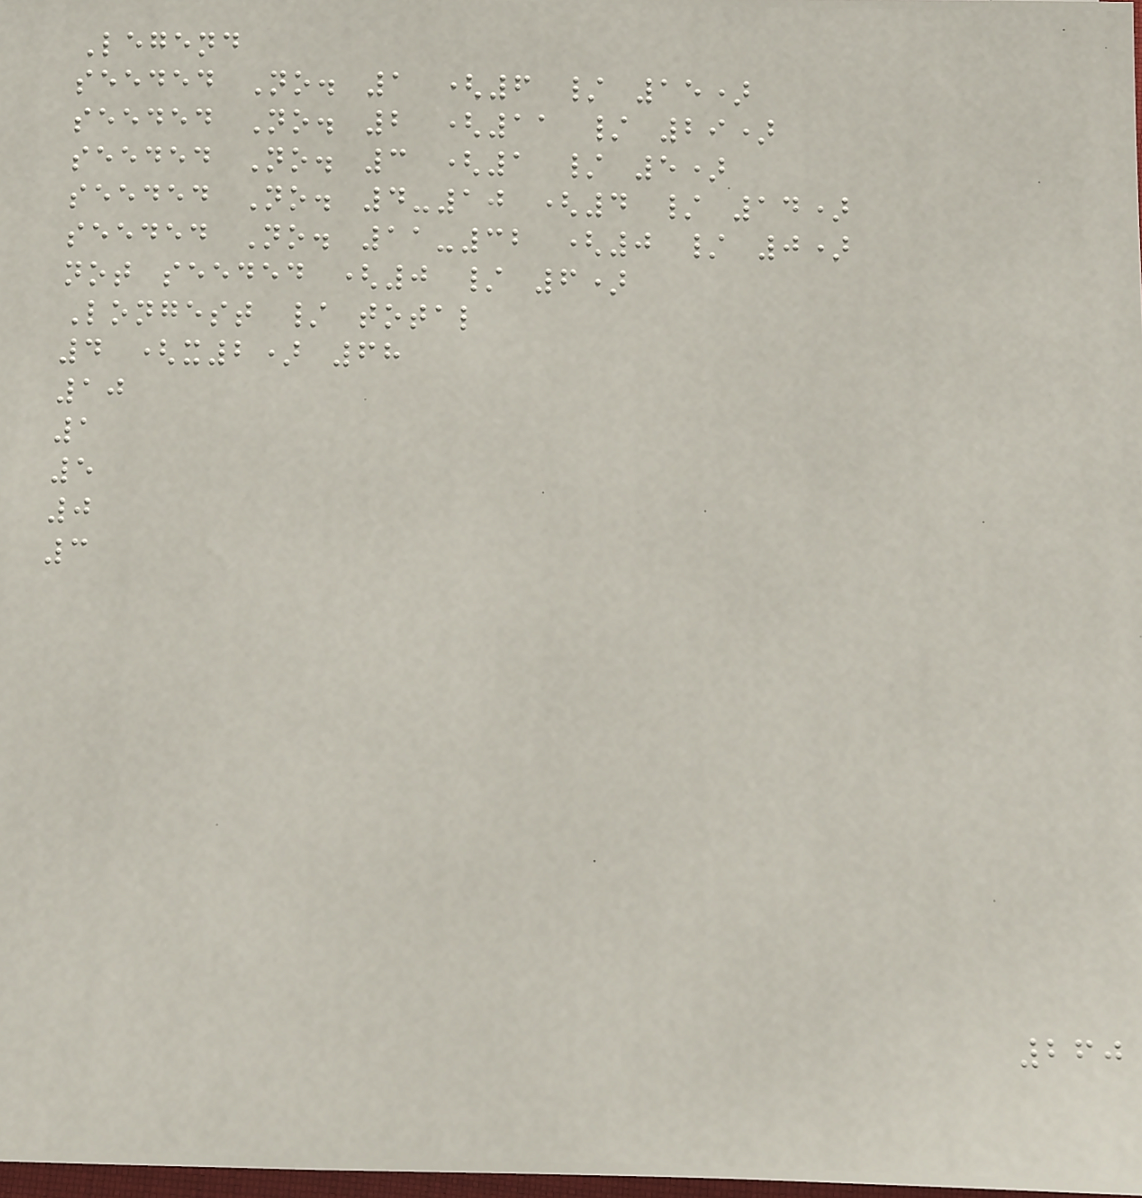Legend
seeded No. 1 (6 / 15)
seeded No. 2 (11 / 29)
seeded No. 3 (1 / 5)
seeded No. 4-10 (4 / 14)
seeded No. 11-32 (0 / 0)
not seeded (0 / 6)
Longest / total
4 (x2) 68
10
1
5
0
3
260
